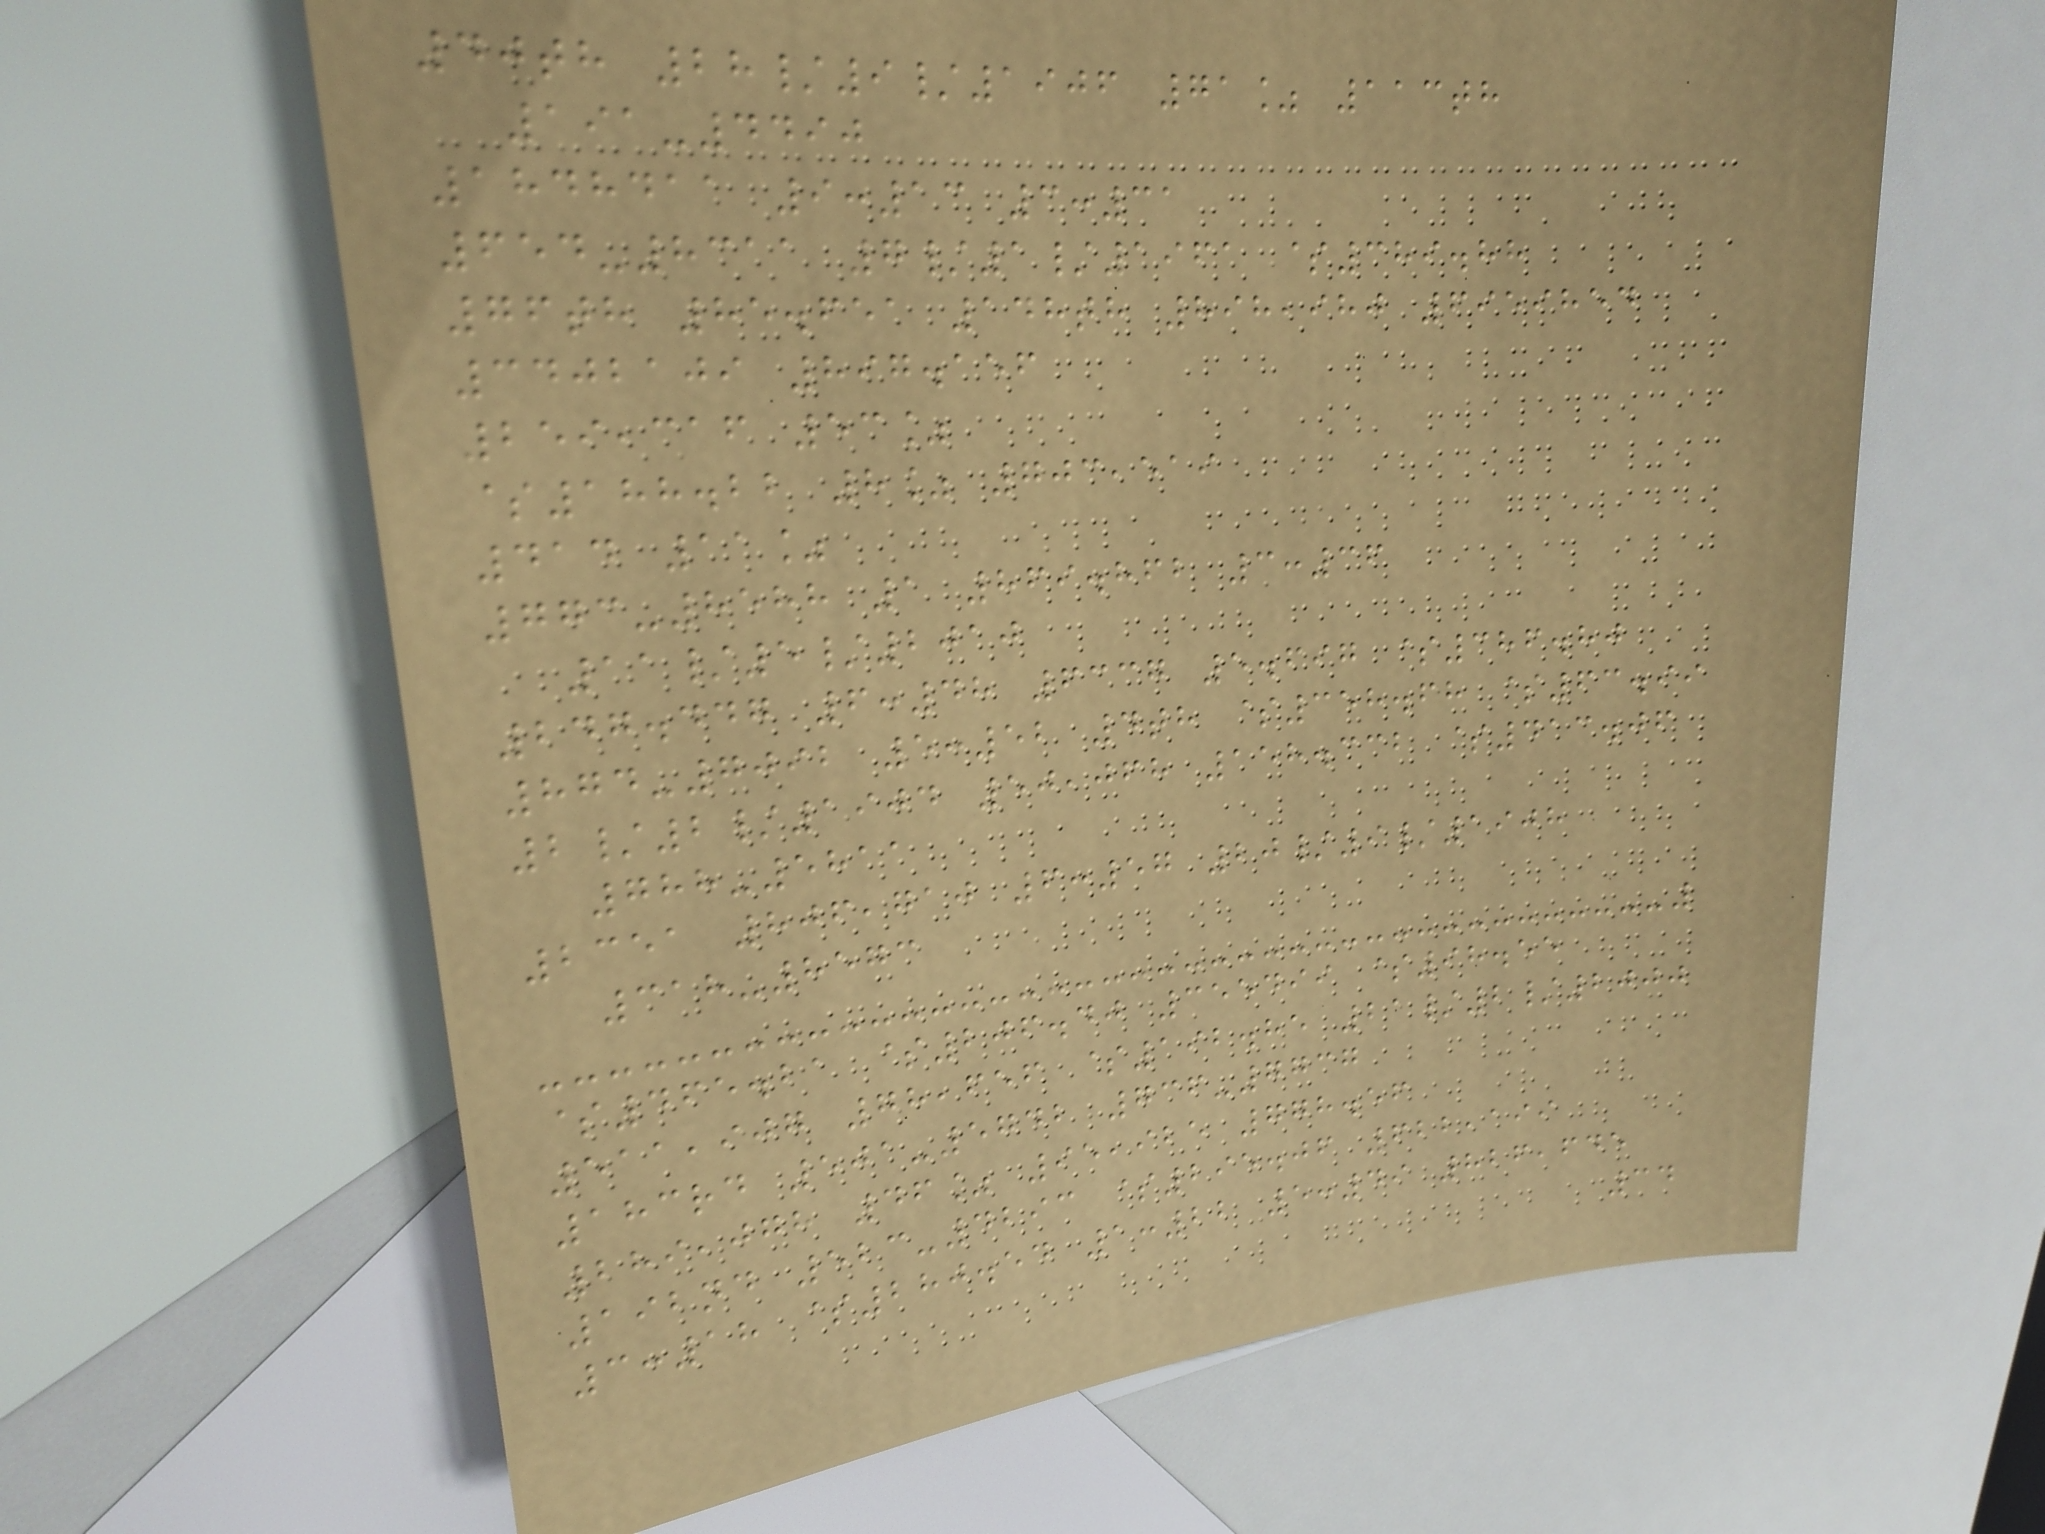40th 28/9/1906 71% 113th
191-4490
1848411 9:13 3:31
654-8311 7/1/1961 $389.88
76th 85.651 148th 898,980 6959854
3402109 897.156
259,316 53%
$188.22 8% 703,519
414 11%
773-8588 1 869.862 3:36
11/5/2010
247.447 6:48 6337 5.697 $386.80
874-7092 5:52 4th $358.68 $63.99
2/2/1904 50,068 158.332 $413.06
788-5811
2351 806,710 6:57 20/9/1908
318-8573
$465.21 $206.40 355499 $98.55
511,907 78,656 $192.85 21/2/2000
183rd 501-5742 736-7737
289,078 46% 95,925 778.56
192nd 523-4293 $295.06 622,199
3:18 $280.54 1:22 5:49 826,645
34
